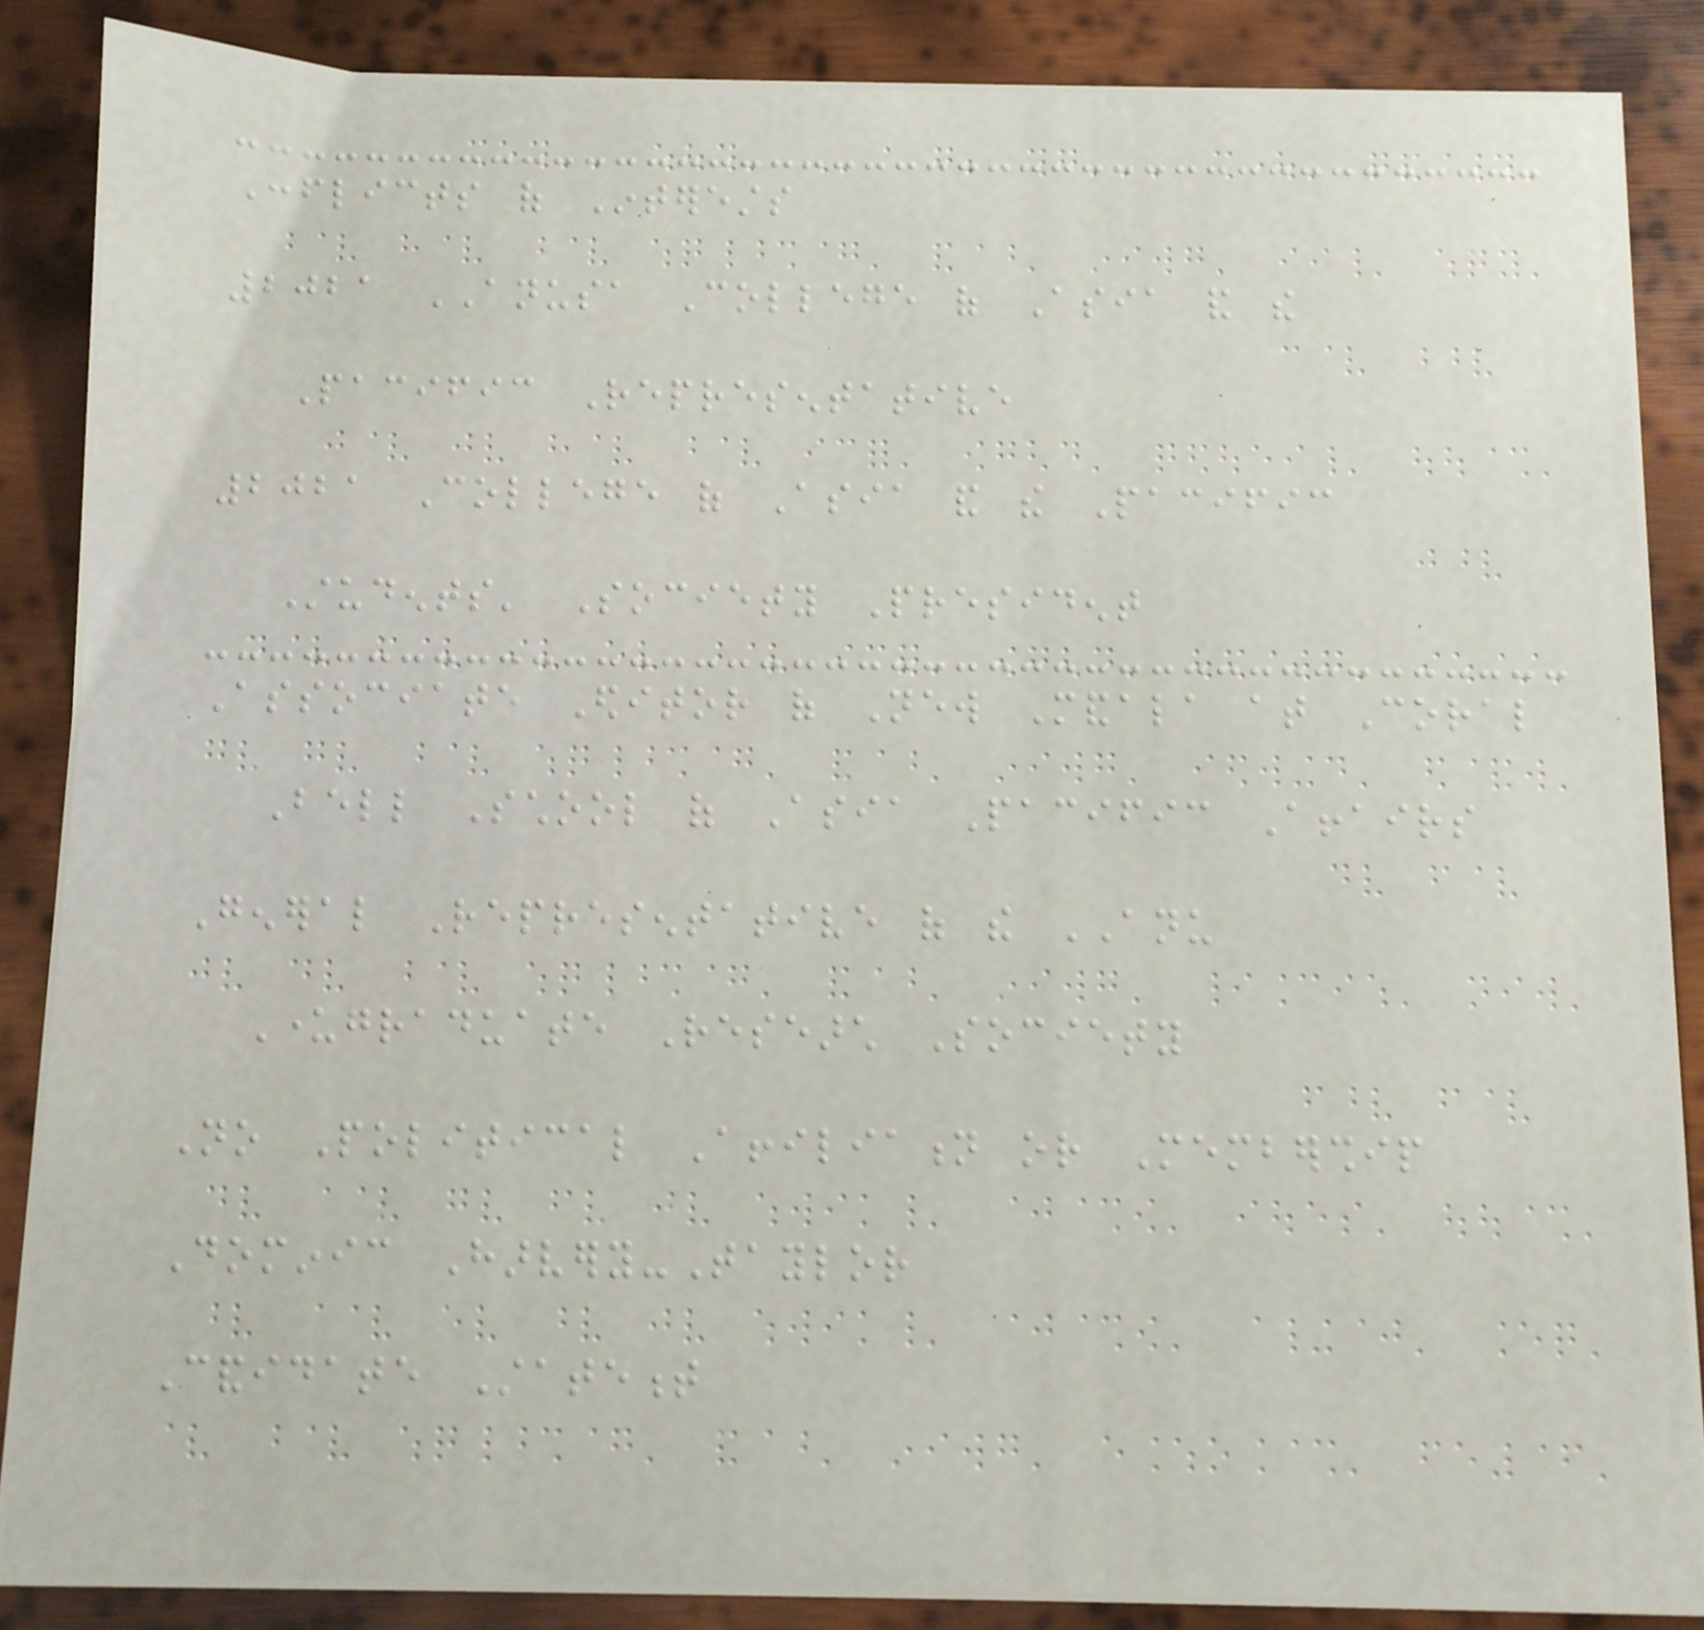Conflicts of Interests
2021 ANUSA College of Asia and the
Pacific Representative
2021 College of Asia and the Pacific
Students' Society President
Associate Editor of New Mandala at Coral
Bell School of Asia Pacific Affairs
General Representative of the ANU
Undergraduate Research Society
No Political Affiliation or Membership
Dominic Harvery-Taylor
Candidate Statement
